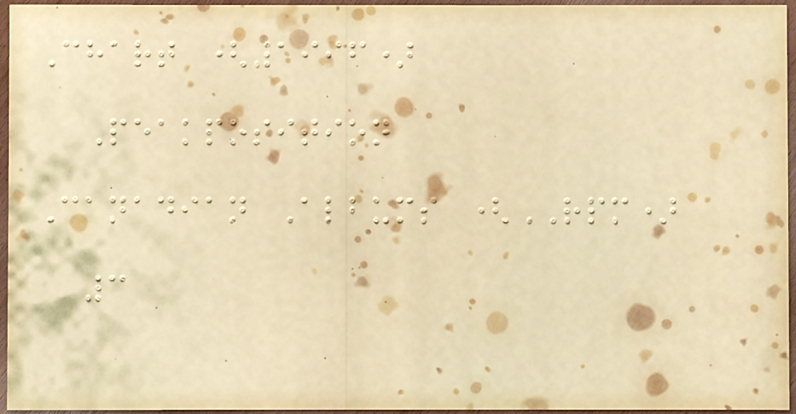Chart (1996)
Peakposition
Canadian Albums (RPM)
3
